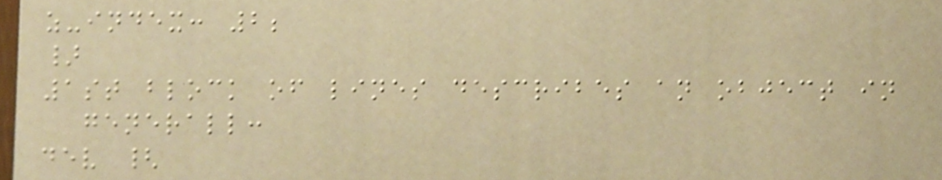z-index: 2;
}
1st block of lines describes an object in
generall:
dev {
